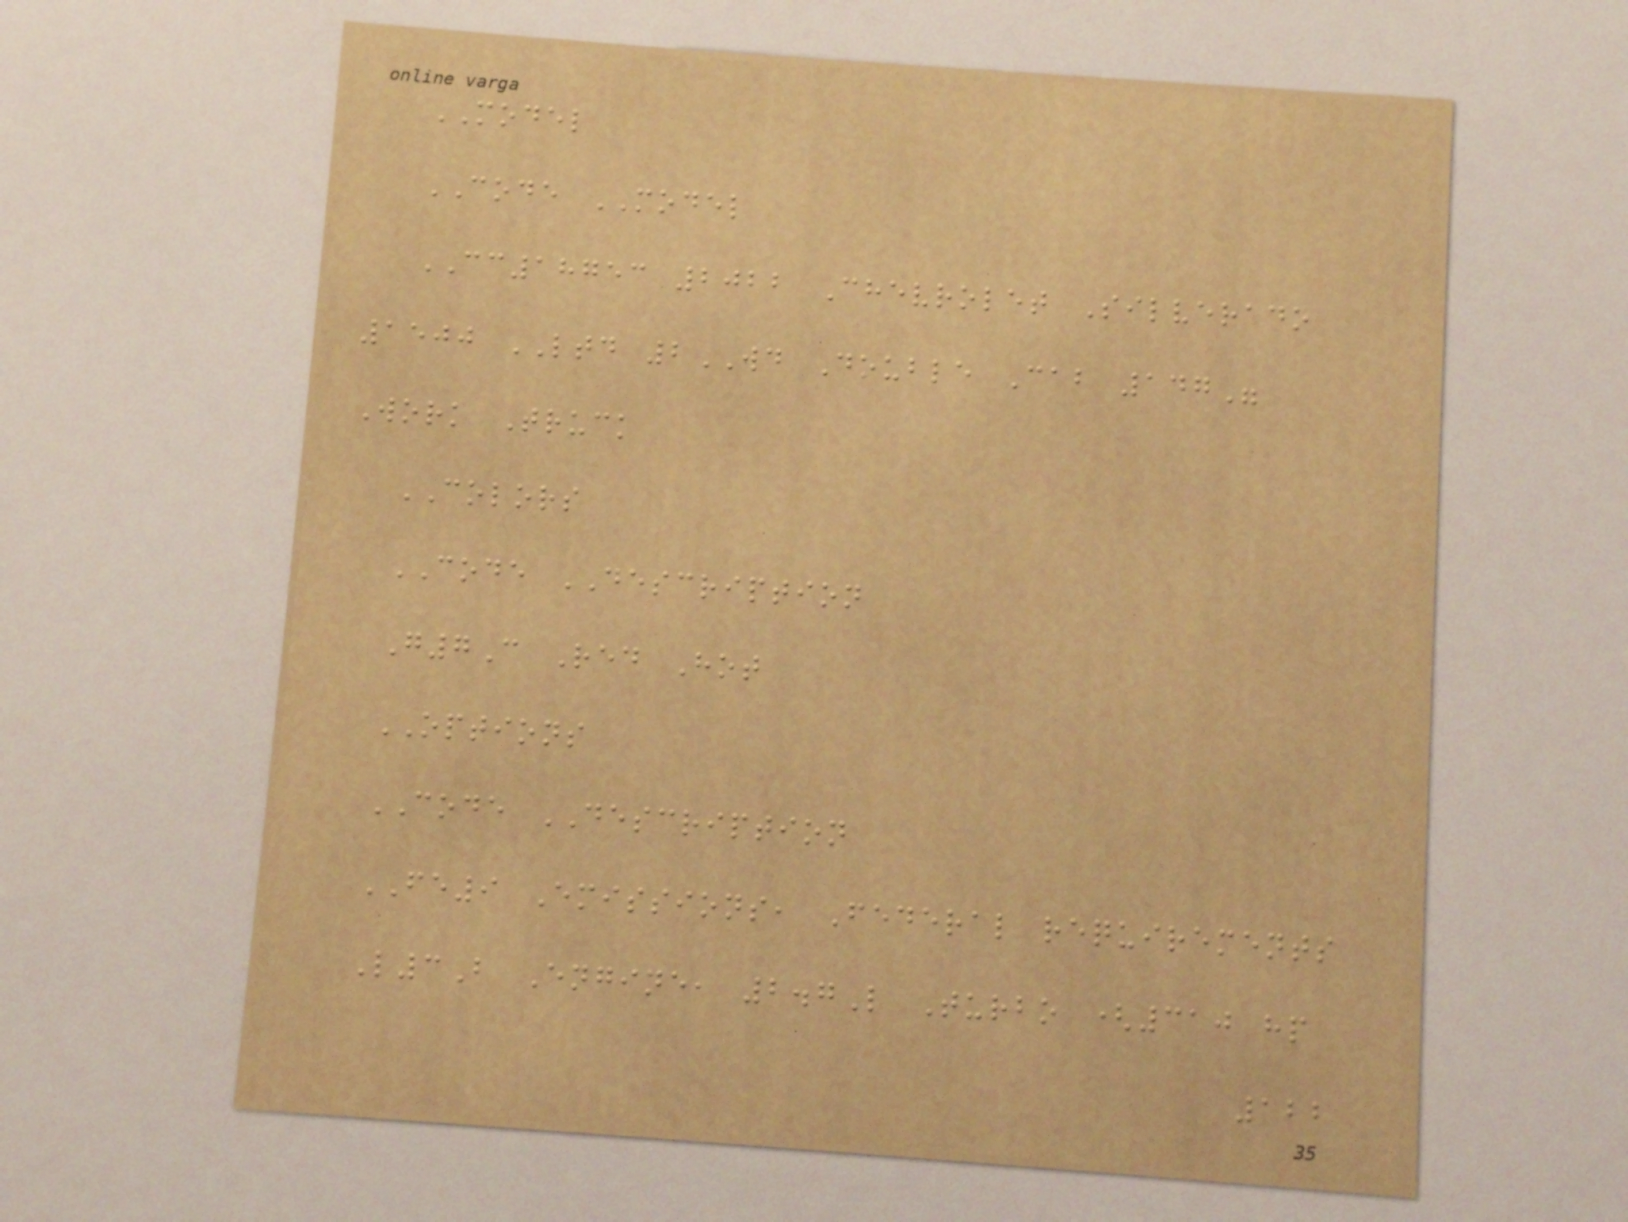MODEL
CODE MODEL
CC18753 2022 Chevrolet Silverado
1500 LTD 2WD Double Cab 147"
Work Truck
COLORS
CODE DESCRIPTION
G7C Red Hot
OPTIONS
CODE DESCRIPTION
FE9 Emissions, Federal requirements
L3B Engine, 2.7L Turbo (310 hp
122
